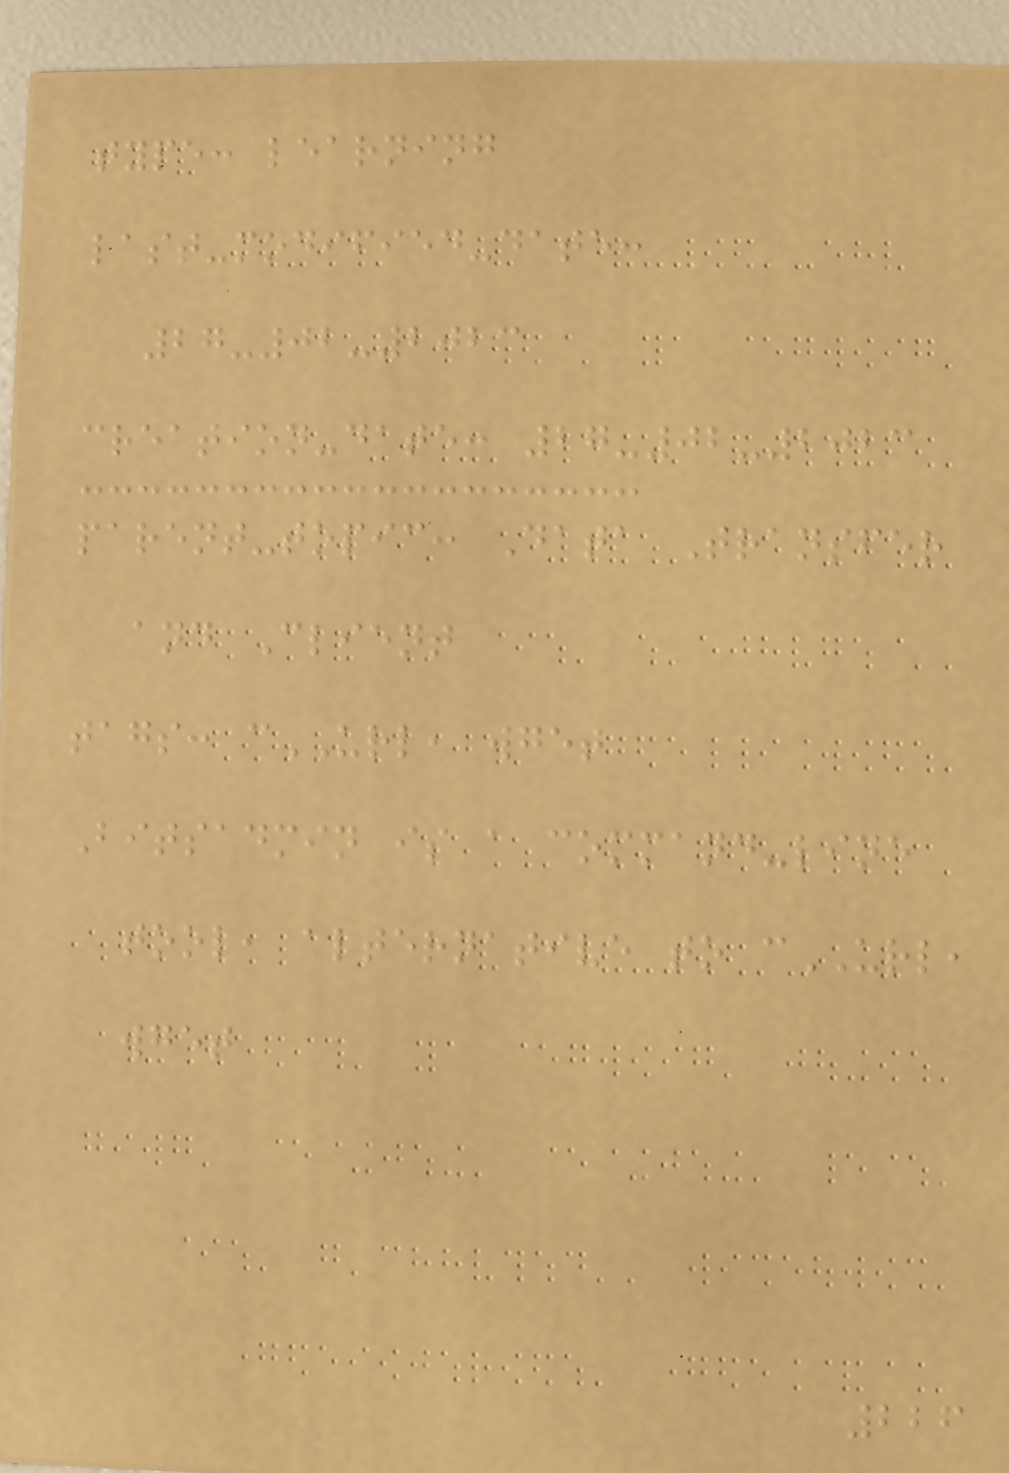type: learning
last-modified-date:
27-02-2023
creation-date: 27-02-2023
parent-topic: Data Transfer
and Client
tags: cURL, wget
Bitsadmin is a command-line
tool, alternative to cURL,
wget
226
